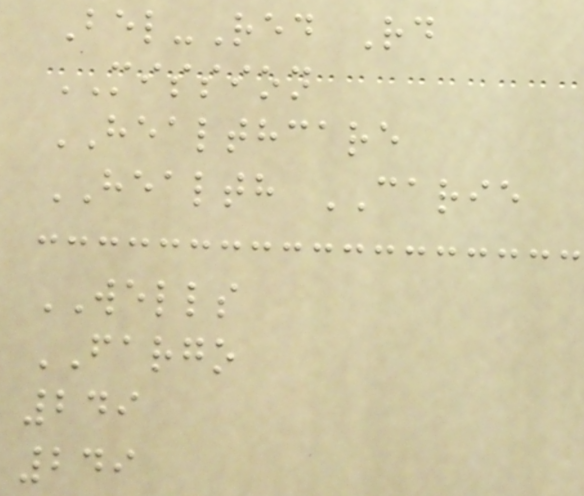Bel-Red Rd
MISSION
HEALTHCARE
HEALTH CARIE
WELLS
FARGO
249
249
